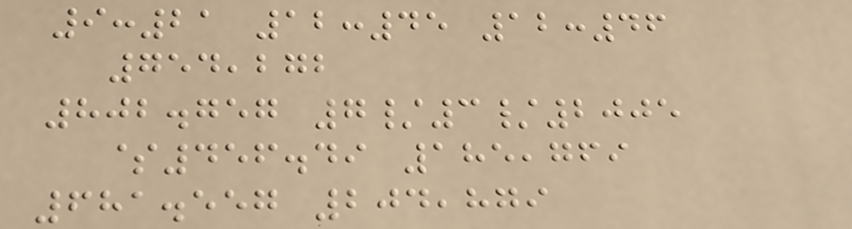9:21 12:45 12:46
754,272
802.757 7/3/2005
$456.49 185,769
681.557 204,879
